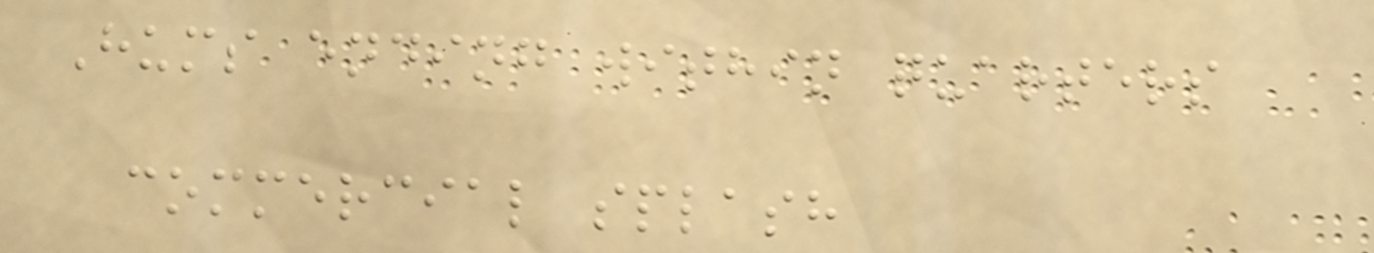Hums ending within quarters
commercial splash
